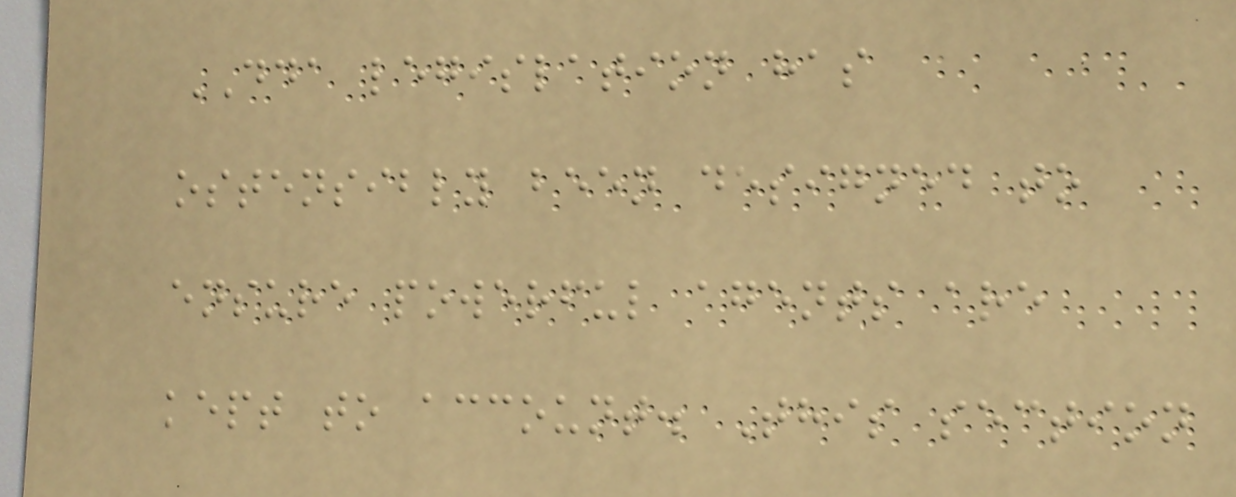DDA legislation has
ostensibly been designed to
ensure powerful agents are
kept to account. This section
